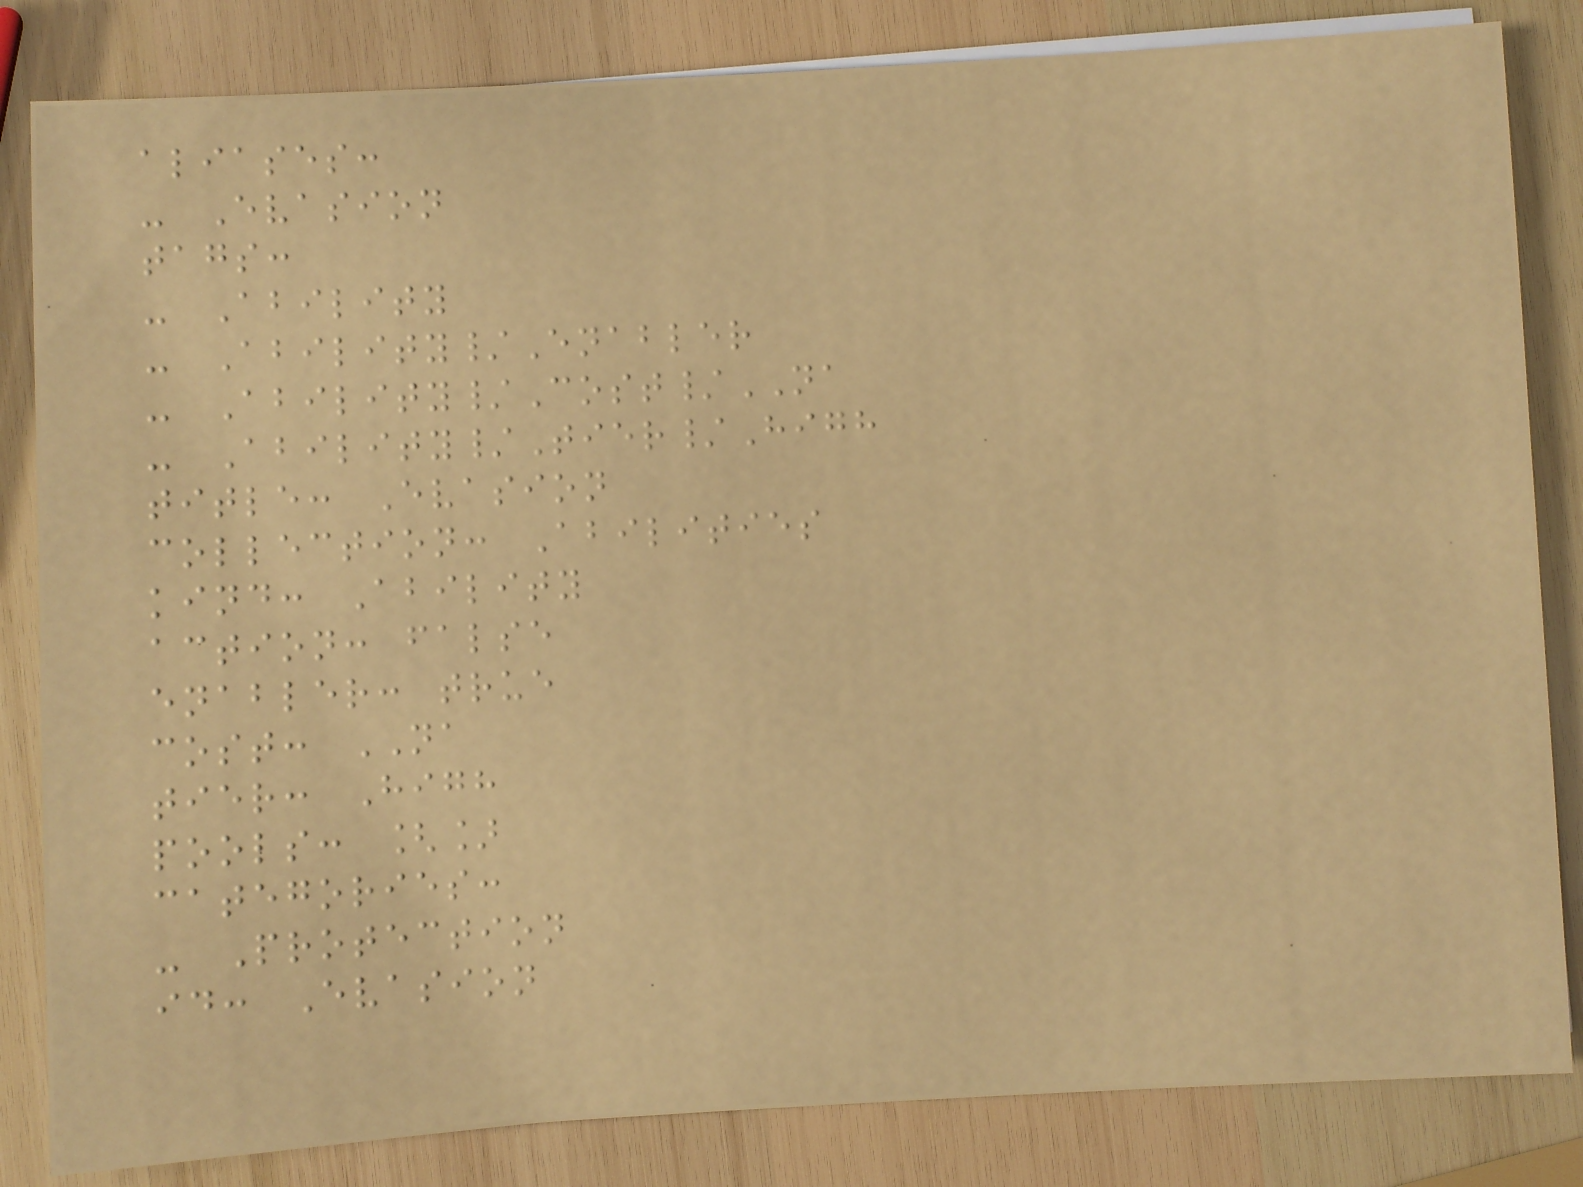aliases:
- Evasion
tags:
- Ability
- Ability/Enabler
- Ability/Cost/NA
- Ability/Tier/High
title: Evasion
collection: Abilities
kind: Ability
action: false
enabler: true
cost: NA
tier: High
pools: []
categories:
- Protection
id: Evasion
